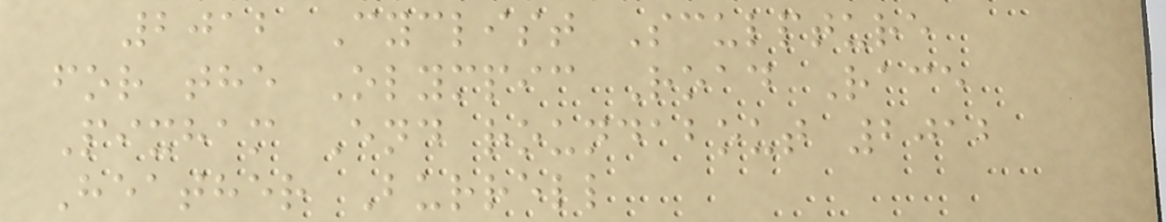2012 Cyclist Sculpture
for the Olympic Road Race
Pixham End roundabout 2012
Heather Burrell
